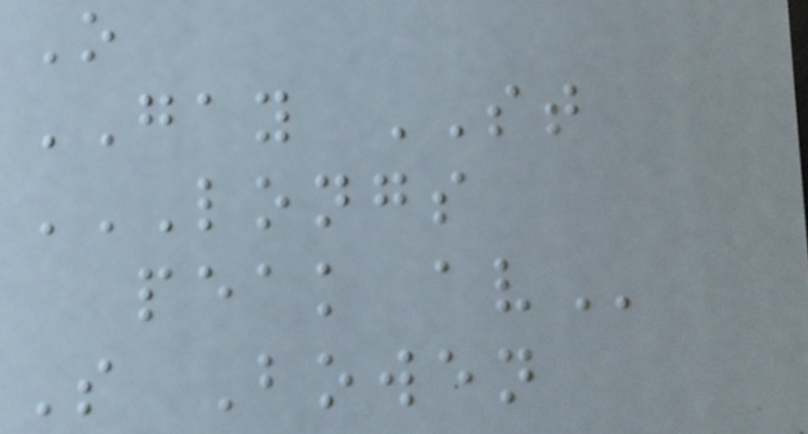O
GAY ST
LONGS
PEAK AV
S Bowen
